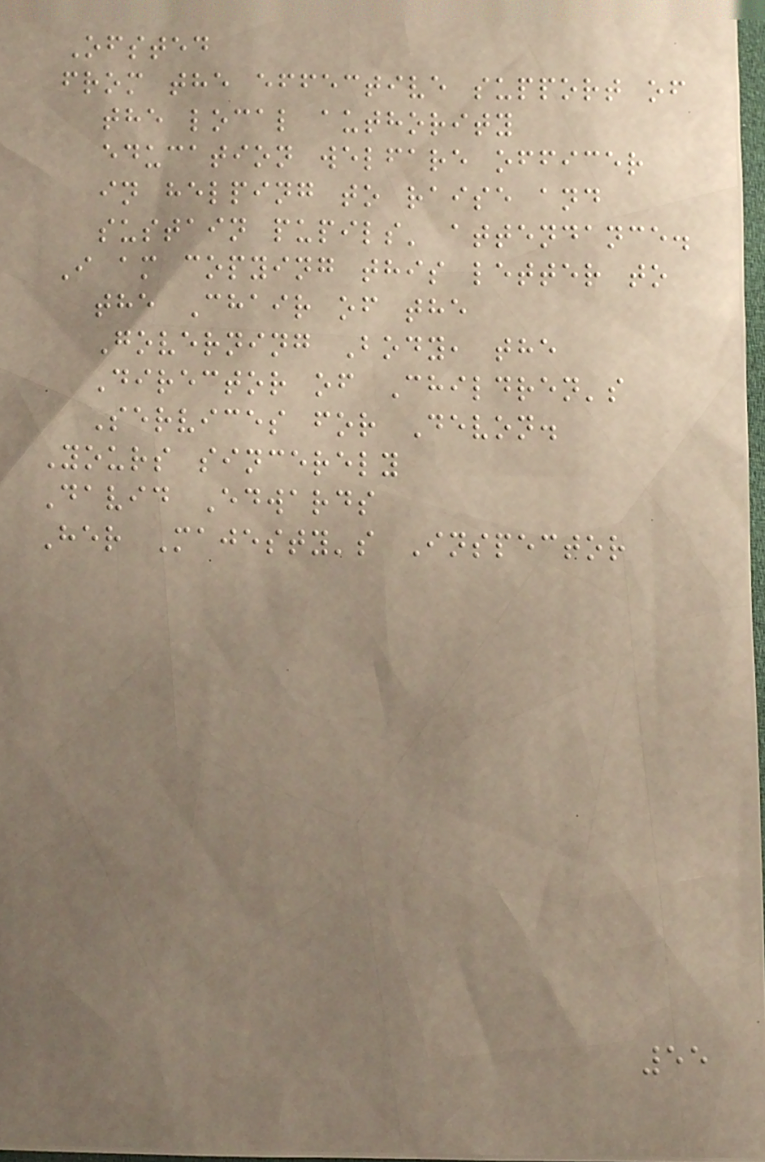Ofsted
from the effective support of
the local authority
education welfare officer
in helping to raise and
sustain pupils' attendance.
I am copying this letter to
the Chair of the
Governing Body, the
Director of Children's
Services for Devon.
Yours sincerely
David Edwards
Her Majesty's Inspector
55
